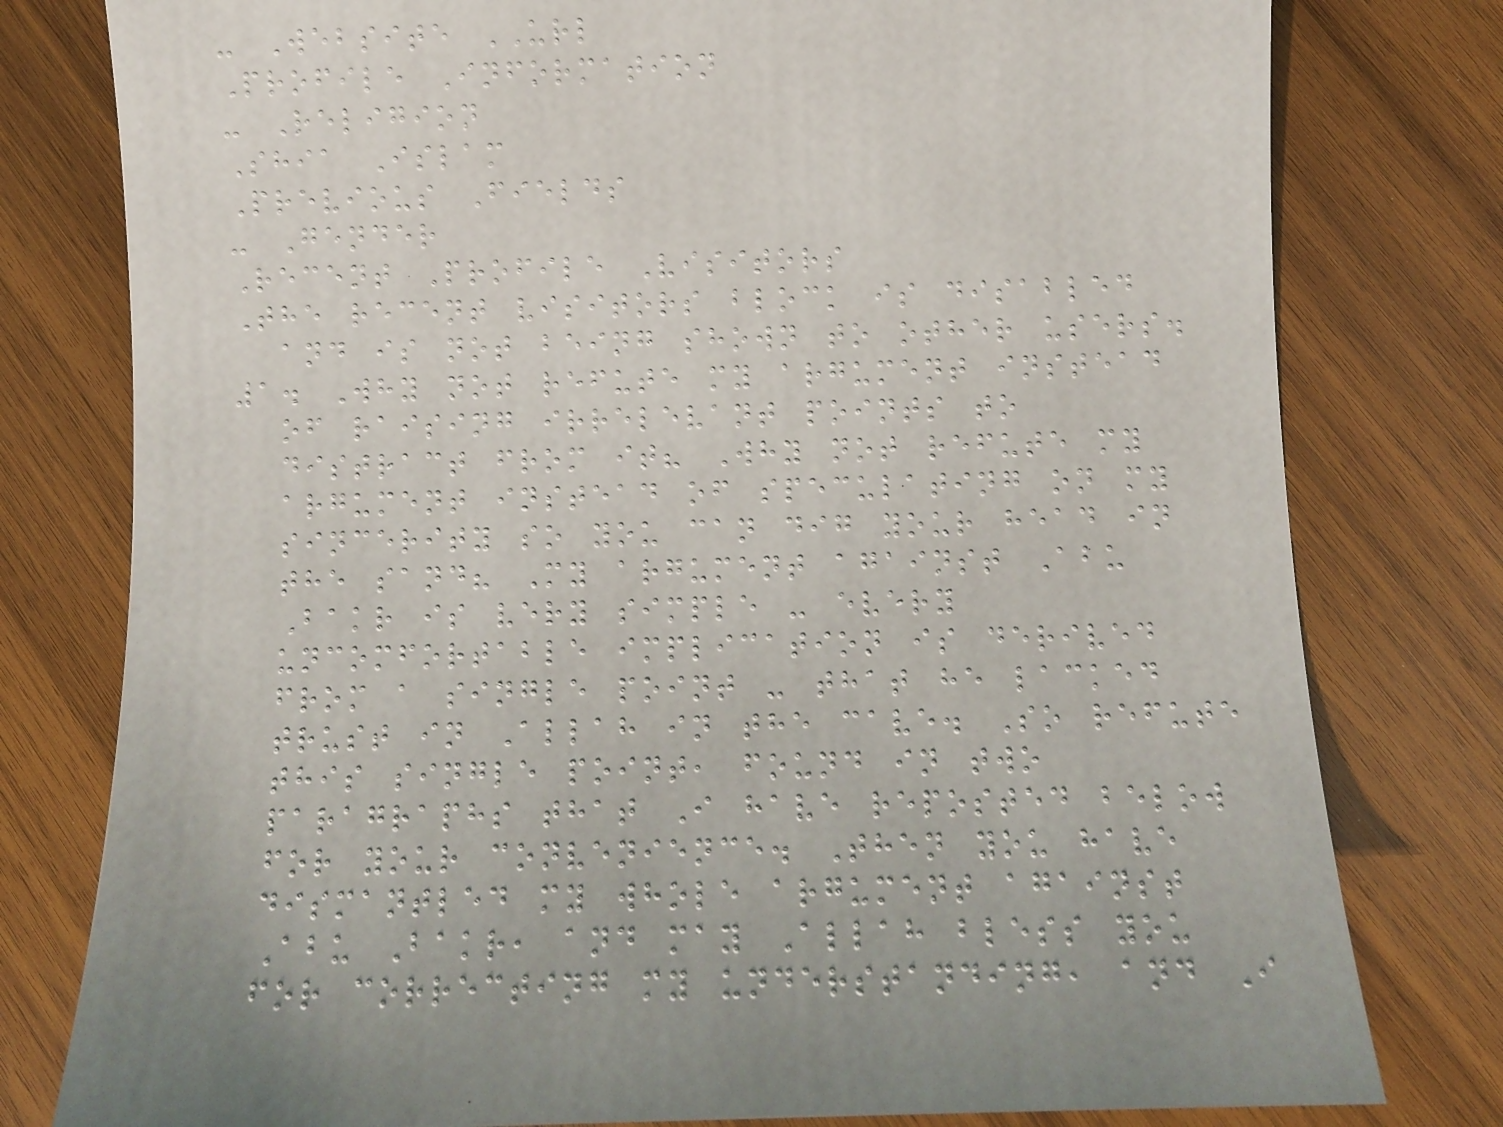- Website URL
Profile Information
- Religion
Shia Islam
Previous Fields
- Gender
Recent Profile Visitors
The recent visitors block is disabled
and is not being shown to other users.
1. Why not refute my argument instead
of raising irrelevant points to
distract from it? Why not refute my
argument instead of speculating on my
sincerity so you can dig your head in
the sand? My argument against Abu
Bakr is very simple - every
uncomfortable implication is derived
from a single point - that he lacked
trust in Allah in the cave. So refute
this single point, found in two
paragraphs that I have reposted below
for your convenience. Then you have
dismantled my whole argument against
Abu Bakr, and may Allah bless you
for correcting my understanding, and I
